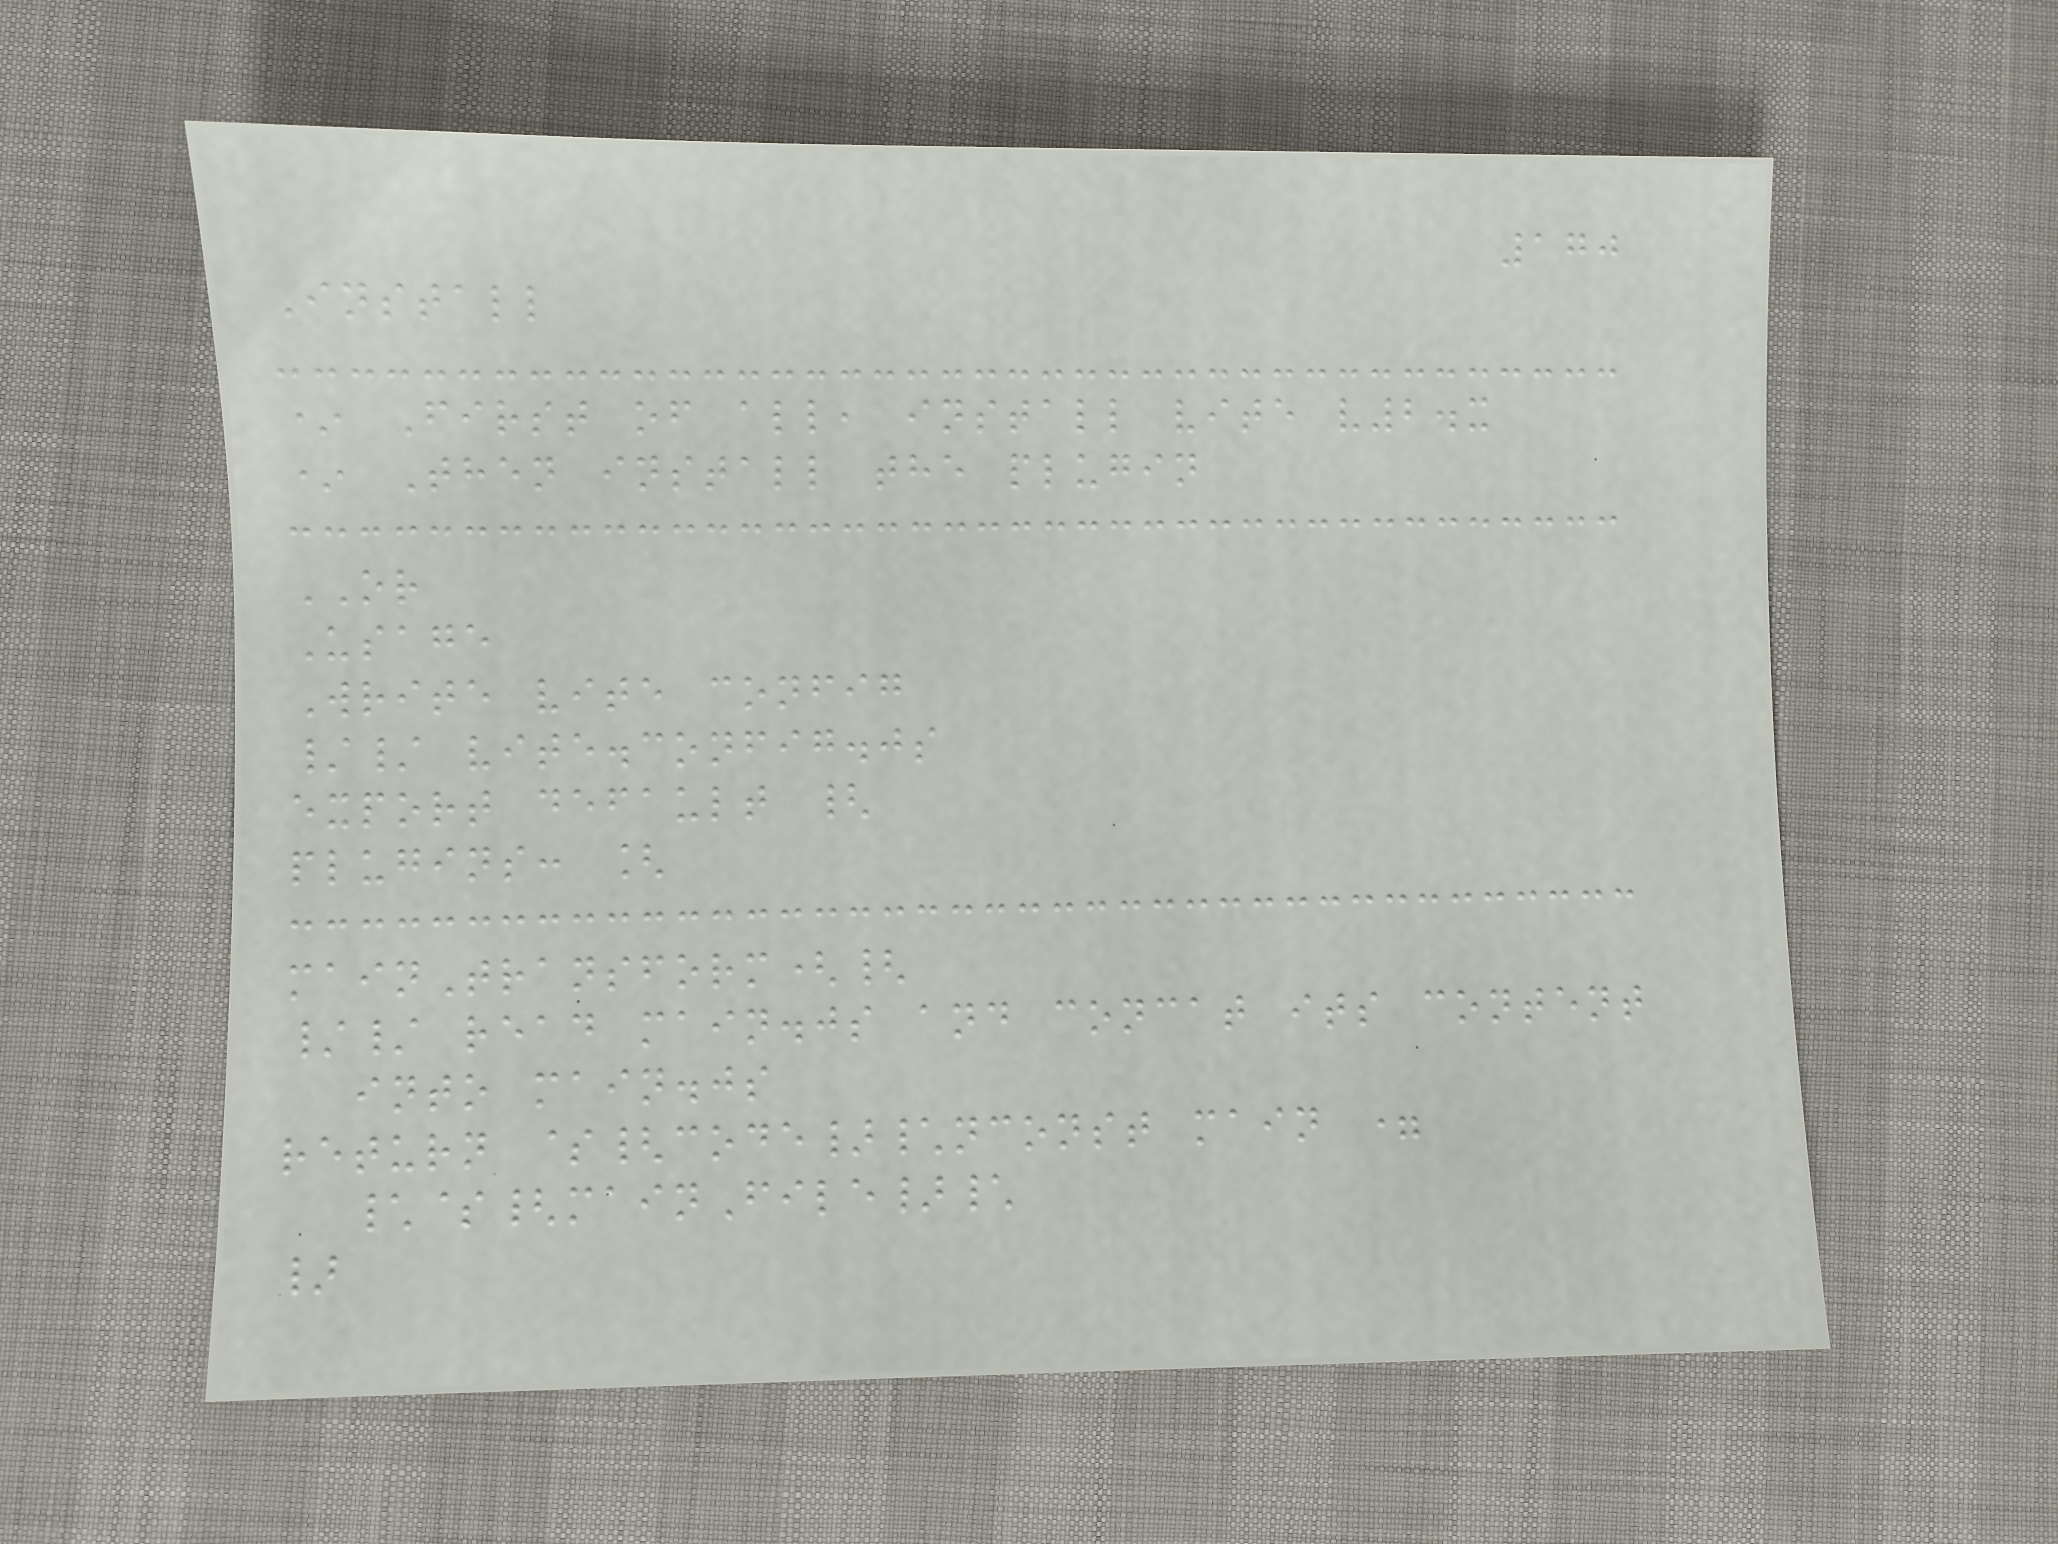170
Install
* First of all, install vite v2.x
* Then install the plugin
OR
Usage
Write vite config
// vite.config.js
export default {
plugins: [
mainTransform({
// read main.js and concat its content
into main.js
return ${code}\nconst main =
\${mainFile}\
}
